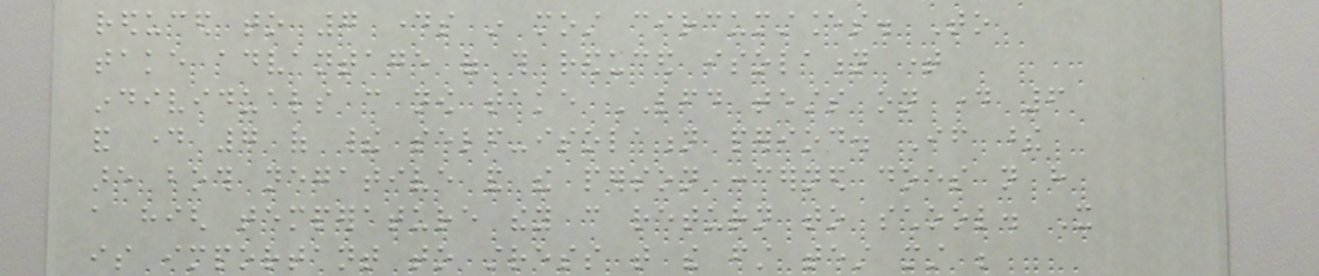reduced to 7 days in most circumstances. To
take advantage of this reduced isolation time
individuals can now take LFD tests on day 6
and day 7 of their self-isolation period. If these
are both negative and the person concerned does not have
a high temperature they can return to school. It
is important to stress that the first test must be
